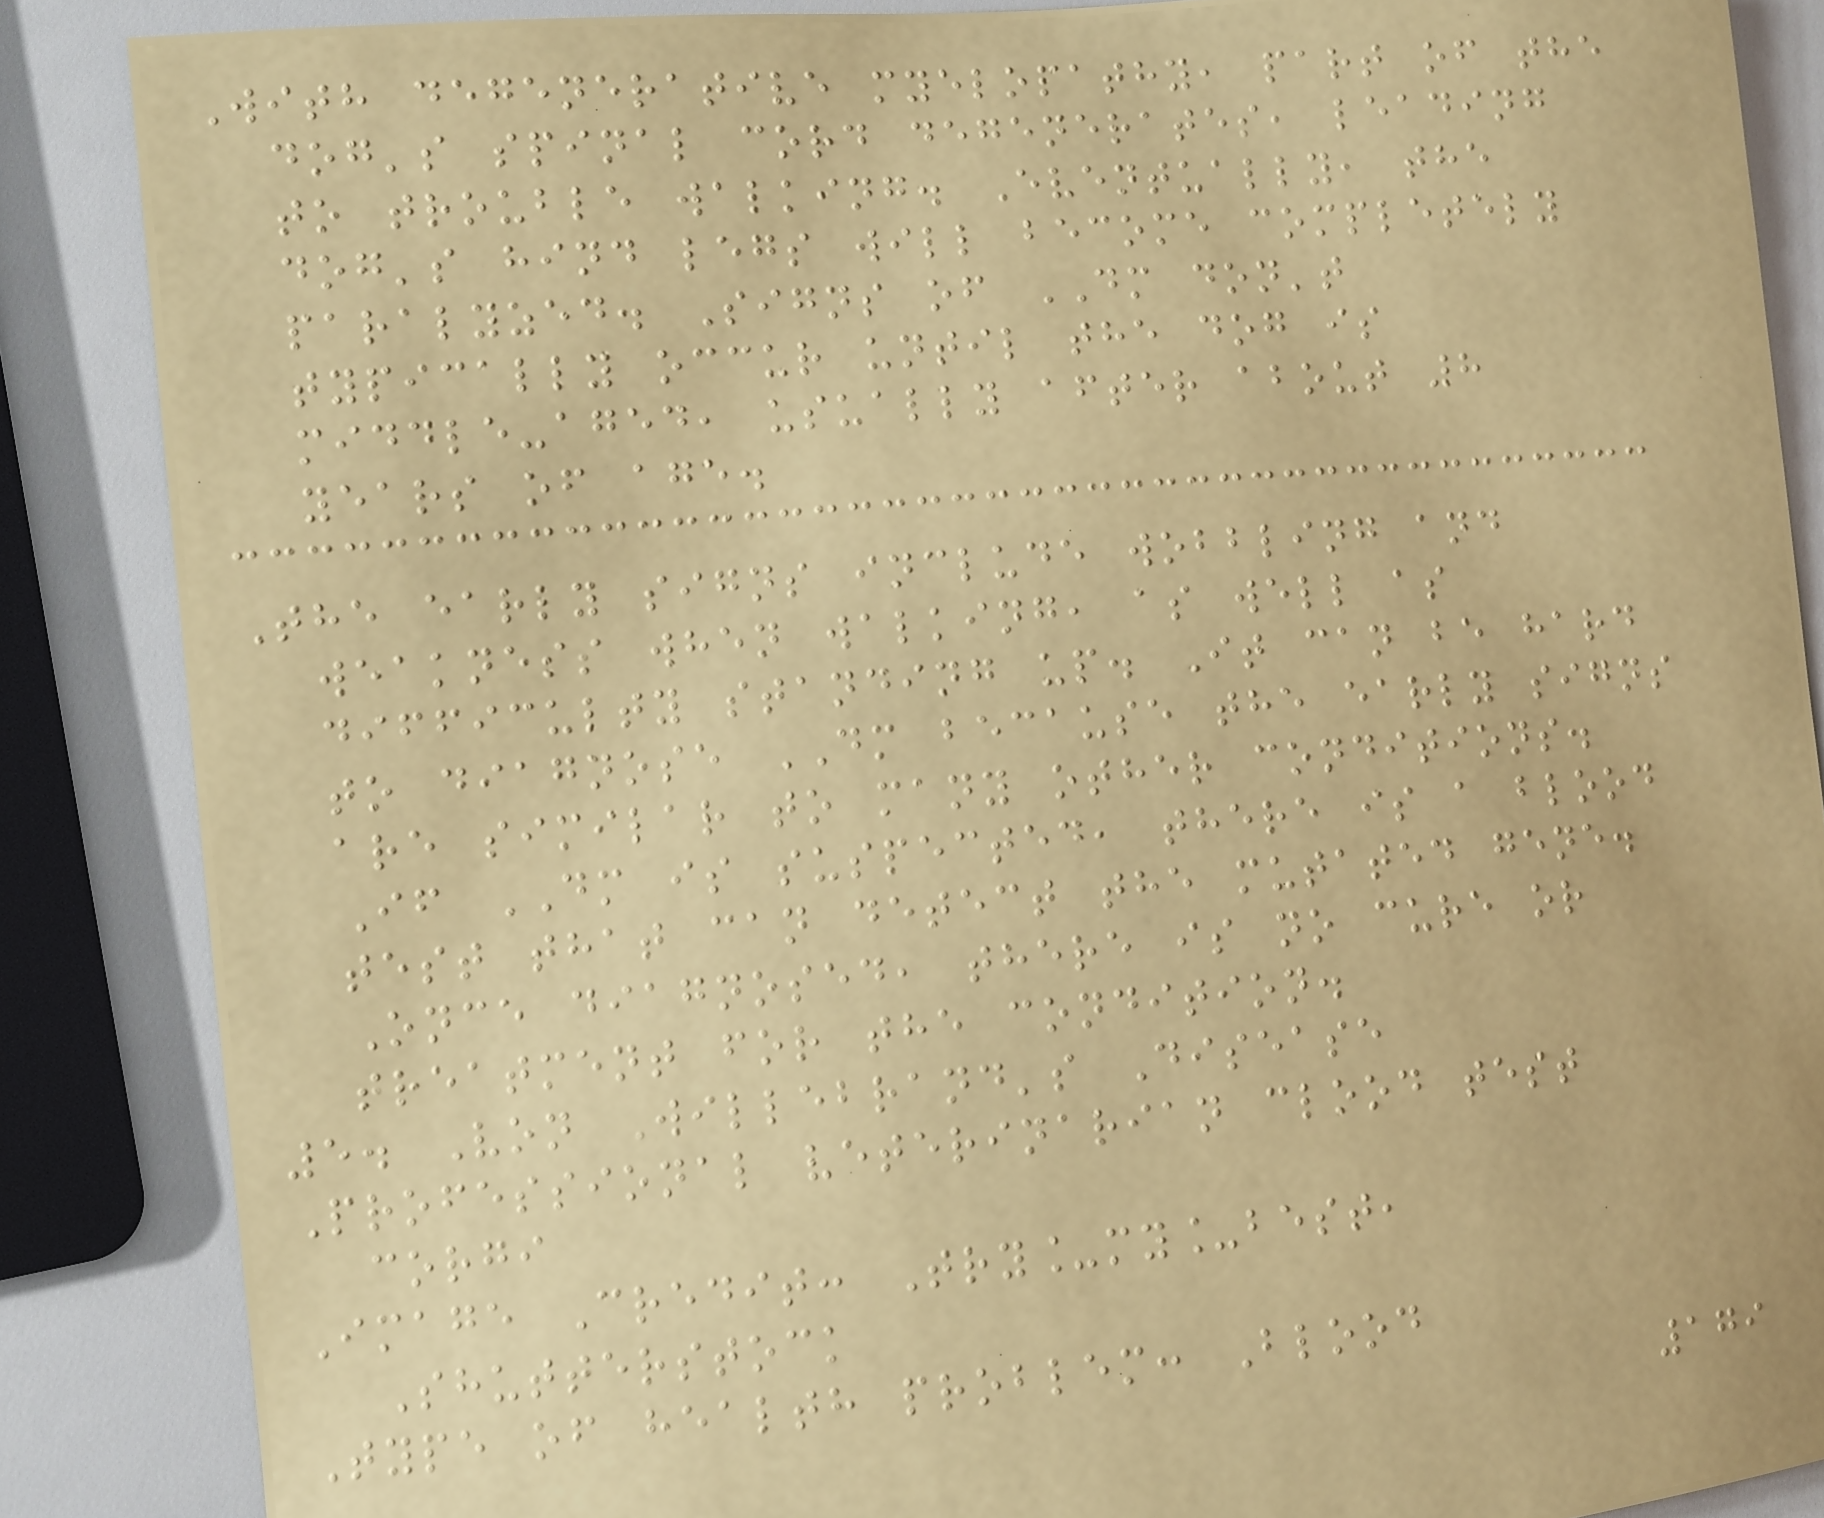With degenerative myelopathy, part of the
dog's spinal cord degenerates, leading
to trouble walking. Eventually, the
dog's hind legs will become completely
paralyzed. Signs of DM don't
typically occur until the dog is
middle-aged, usually after about 8
years of age.
The early signs include wobbling and
weakness when walking, as well as
difficulty standing up. It can be hard
to diagnose DM because the early signs
are similar to many other conditions.
If DM is suspected, there is a blood
test that can detect the mutated gene.
Once diagnosed, there is no cure or
treatment for the condition.
5. Von Willebrand's Disease
Professional veterinarian clood test
corgi
Image Credit: Try_my_best,
Shutterstock
Type of health problem: Blood
179
